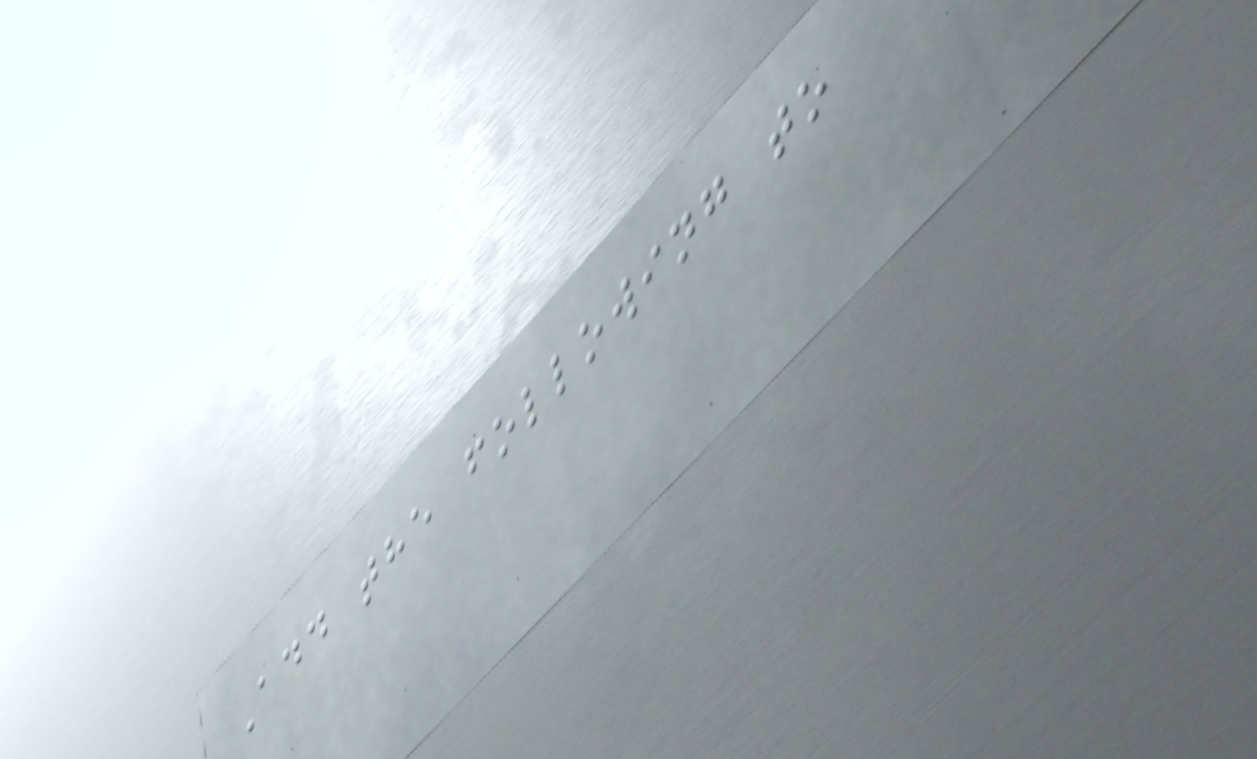Add the following to
